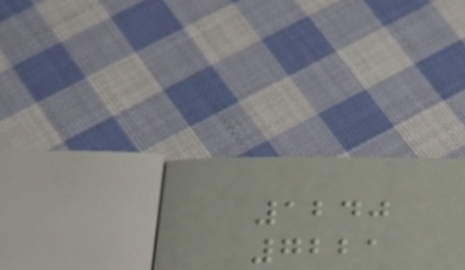1240
7221
